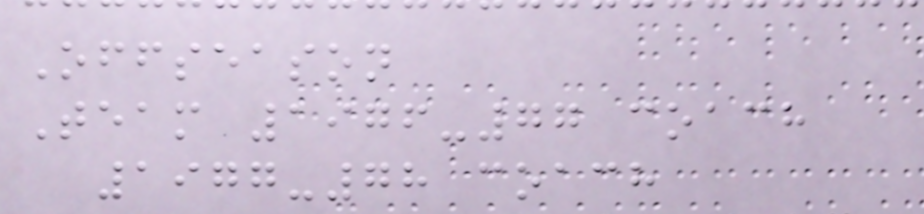Offseason
Team 1976-77 coach
1977-78 coach
